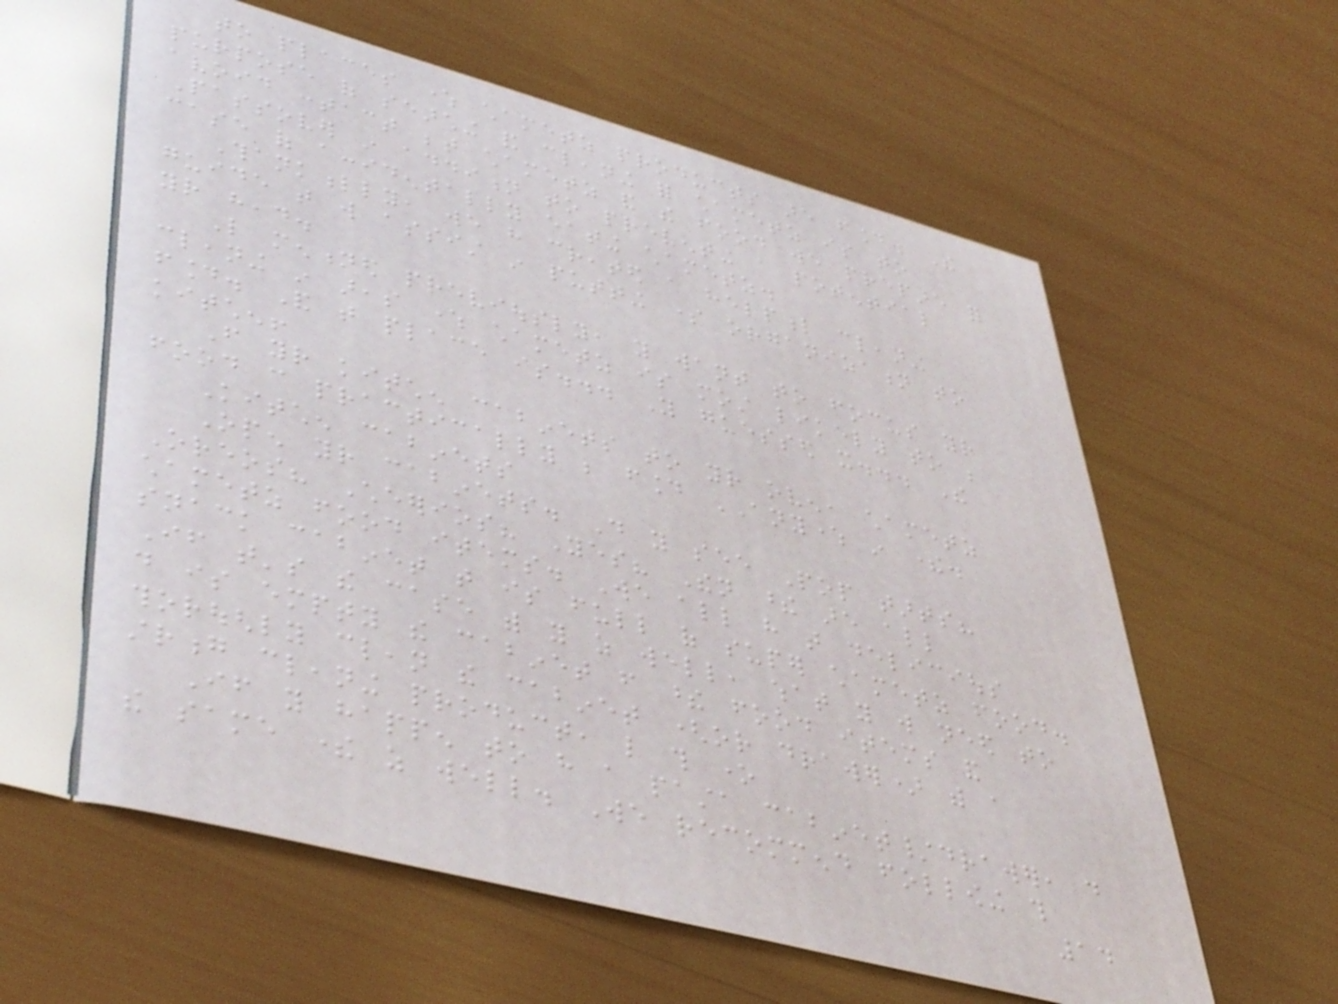to places where chametz products are found. The
purpose of searching and cleaning for chametz is to
avoid contact between chametz and the food we prepare for
Passover in addition to preventing a potential
case of accidentally eating chametz.
Thankfully, we have created a helpful cleaning
guide that will assist in putting some organization to
your head.
Like mentioned previously, you want to focus your
cleaning in areas where chametz is most likely to be
found. And that place is... You guessed it... The
kitchen!
From your kitchen cabinets to your oven, chametz
food can practically be found ANYWHERE in there.
Kitchen cabinets
Open your cabinets. Do you see Pop tarts?
Oreos? Cheerios? Yes? Then these are all
chametz food items. We all have that delicious
snack cabinet that is full of super chametz food.
If that's the case with you as well, what you will need to
do is empty the cabinet from these food items and
thoroughly clean the cabinet (or drawer) with a
strong cleaning product, like this one
If you happen to have a pasta cabinet/drawer, do
the same there as well. We recommend following this
14
